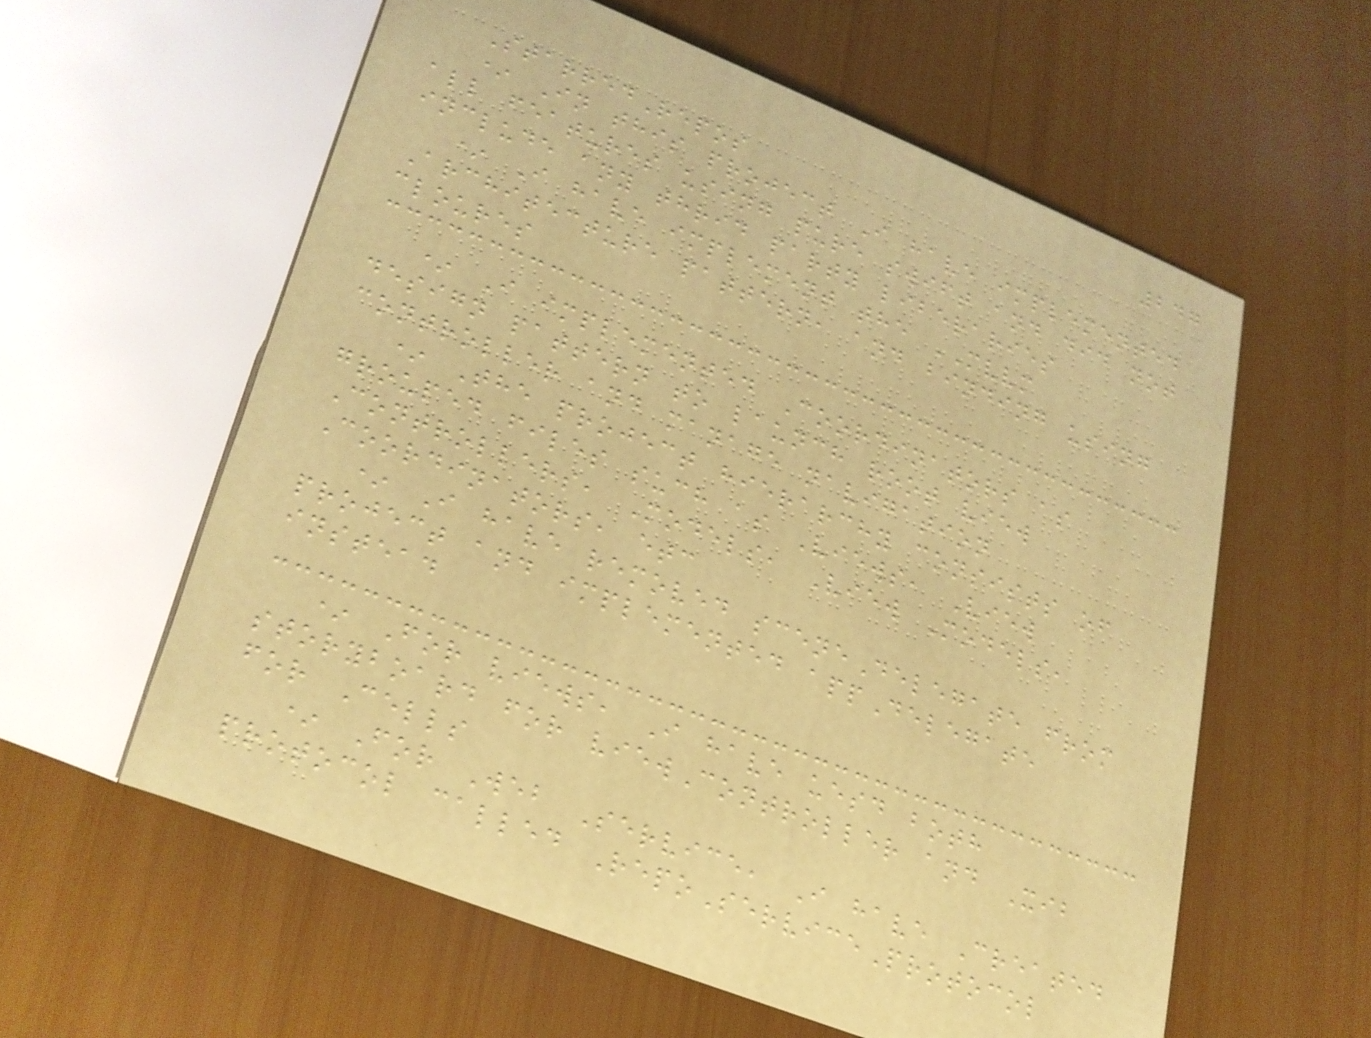247
StarredRepos
* In this project I have implemented
all features using pure swift and did not
include any thrid party liberaries
* I have implement the MVVM
Architecture pattern, and binding using
cloures
* I implemented Coordinators as
design pattern to launch root view
controller and manage navigation
* The project hierarchy consists of
grouped files such as Views, View
Controllers, Models, View Models,
Coordinators, etc
* I have removed sceneDelegate from
project and implemented appDelegate
instead
* For views, I have uesd both
storyboard for viewController and Xib
for Cells
* For Web Service, I have Created
protocol called RepoServiceProtocol
